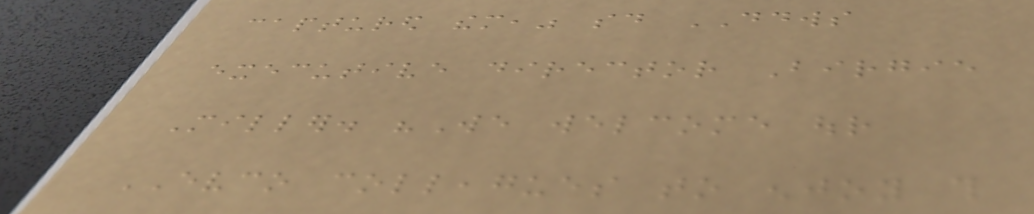captured them," said DDWS
executive director Birgie
Miller. "We welcome our
EVCO colleagues to enjoy this
